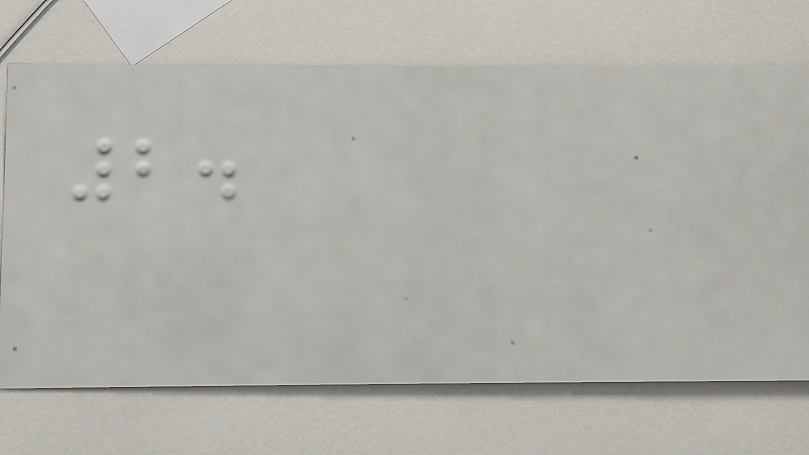2.
